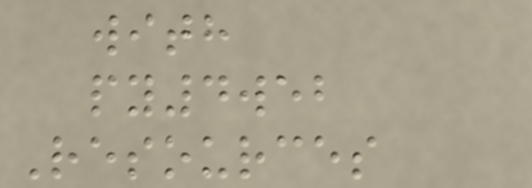with
py4web
Resources
